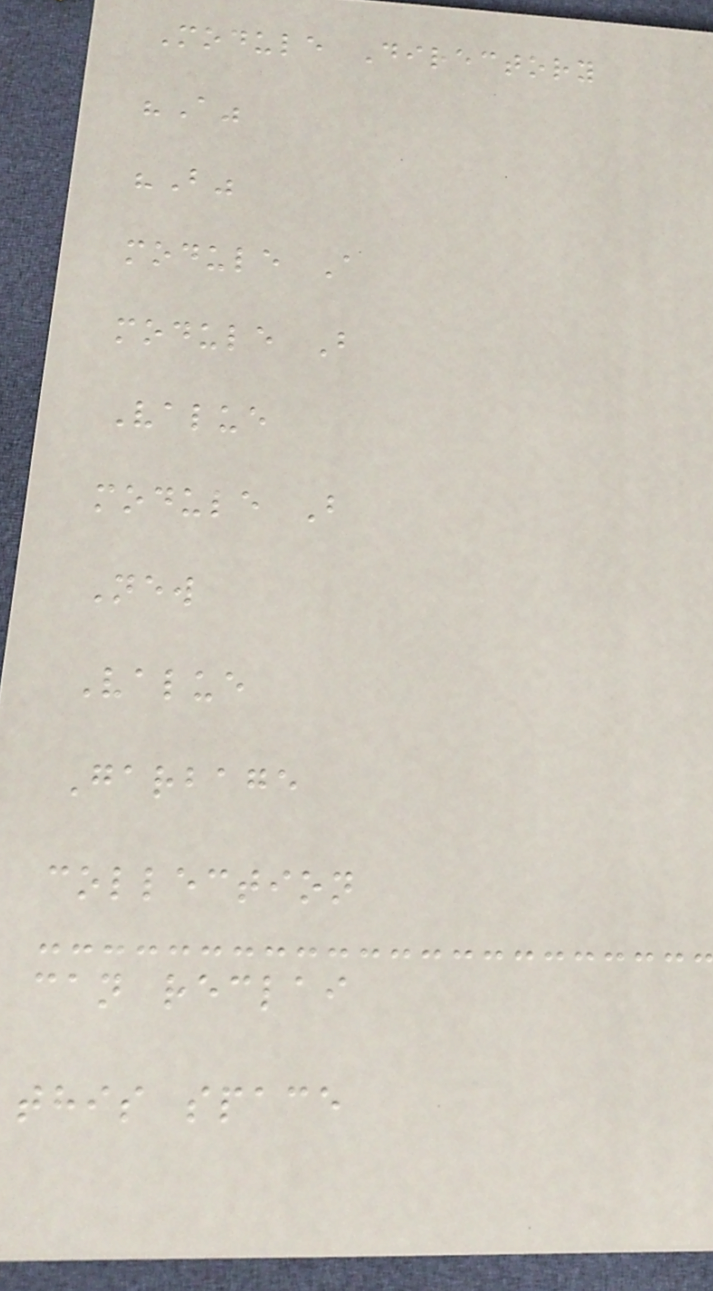Module Directory
"A"
"B"
module A
module B
Value
module B
New
Value
Garbage
collection
can reclai
this space
